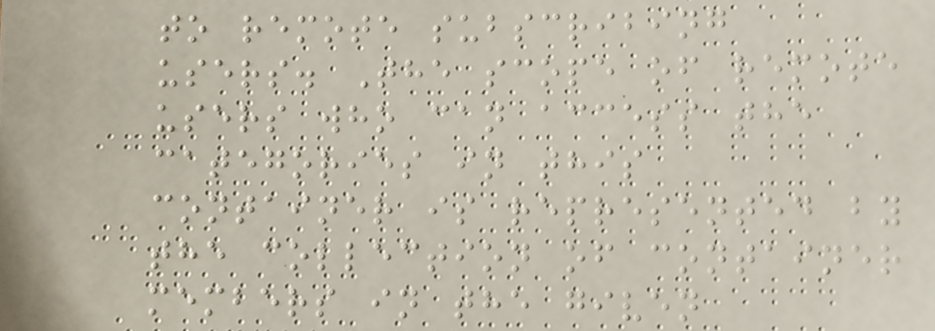to remote subscribing
users. The scope of remote
users who can access the
categories in this
container is represented by
the collection of container
members in the given
